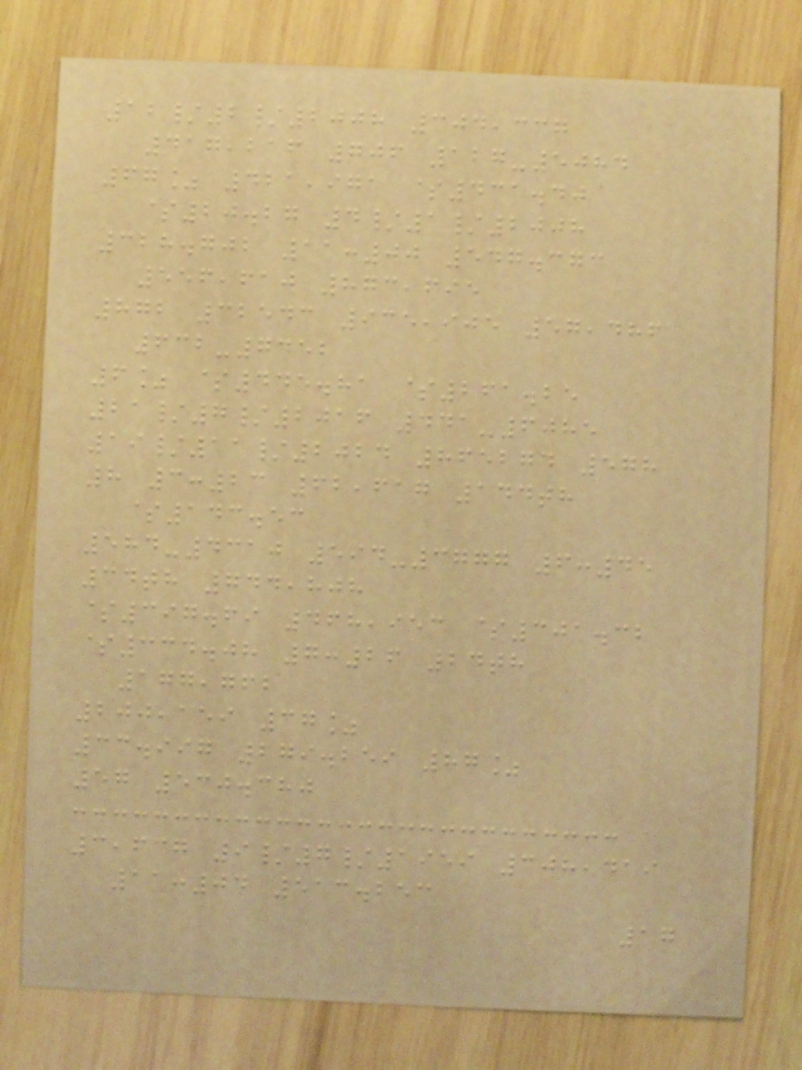12/2/2008 304,337
417,216 706 127-5084
67% 421,971 $431.40
$20.27 4/1/2008
328.702 11:00 547.373
556,610 873,695
872 32543 935,905 57,486
632-7452
6% $445.81 $261.25
21/7/2016 441-6085
19/11/2024 865274 578
8 3:23 62,617 144th
$143.53
584-4310 594-3777 6:45
34th 744,808
$397.69 468,953 $301.32
$334.08 7:26 24th
177,762
200,159 37%
33.997 279.259 87%
57 530.380
3,637 9/7/1959 308,419
11:04 513.253
17
